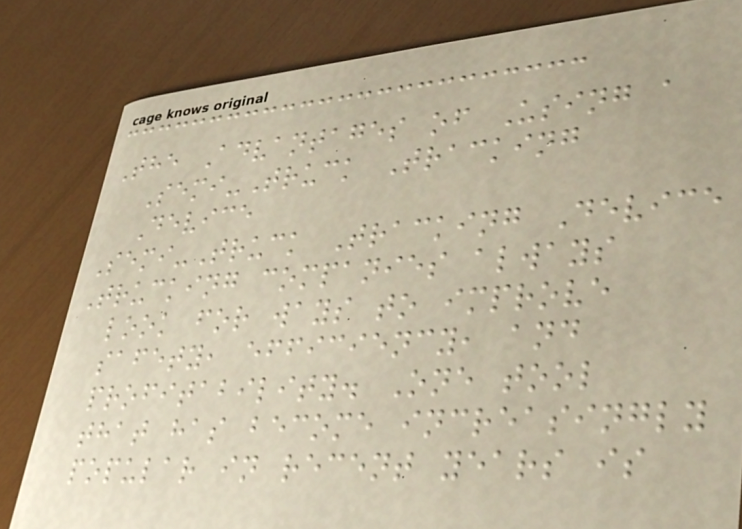The Advantages of Using a
Semi-Truck Tracking
Device
Semi-Truck Tracking Device
Trucking companies always
look for ways to improve
safety, efficiency, and
profitability. One tool
that has become increasingly
popular in recent years is
